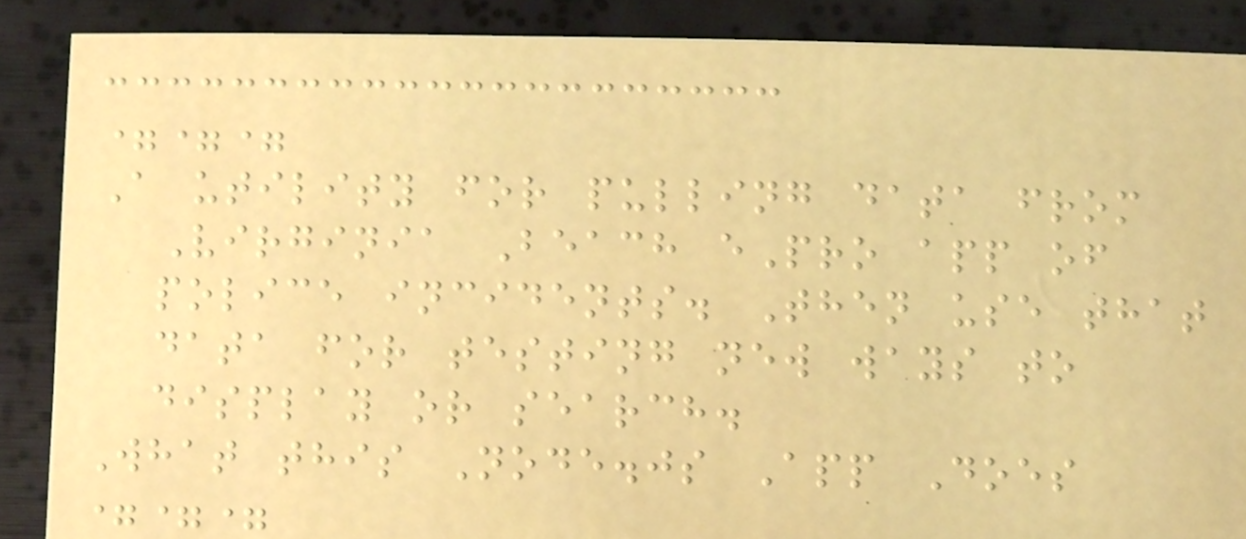===
A utility for pulling data from
Virginia Beach ePro app of
police incidents. Then use that
data for testing new ways to
display or search.
What this Node.js App Does
===
